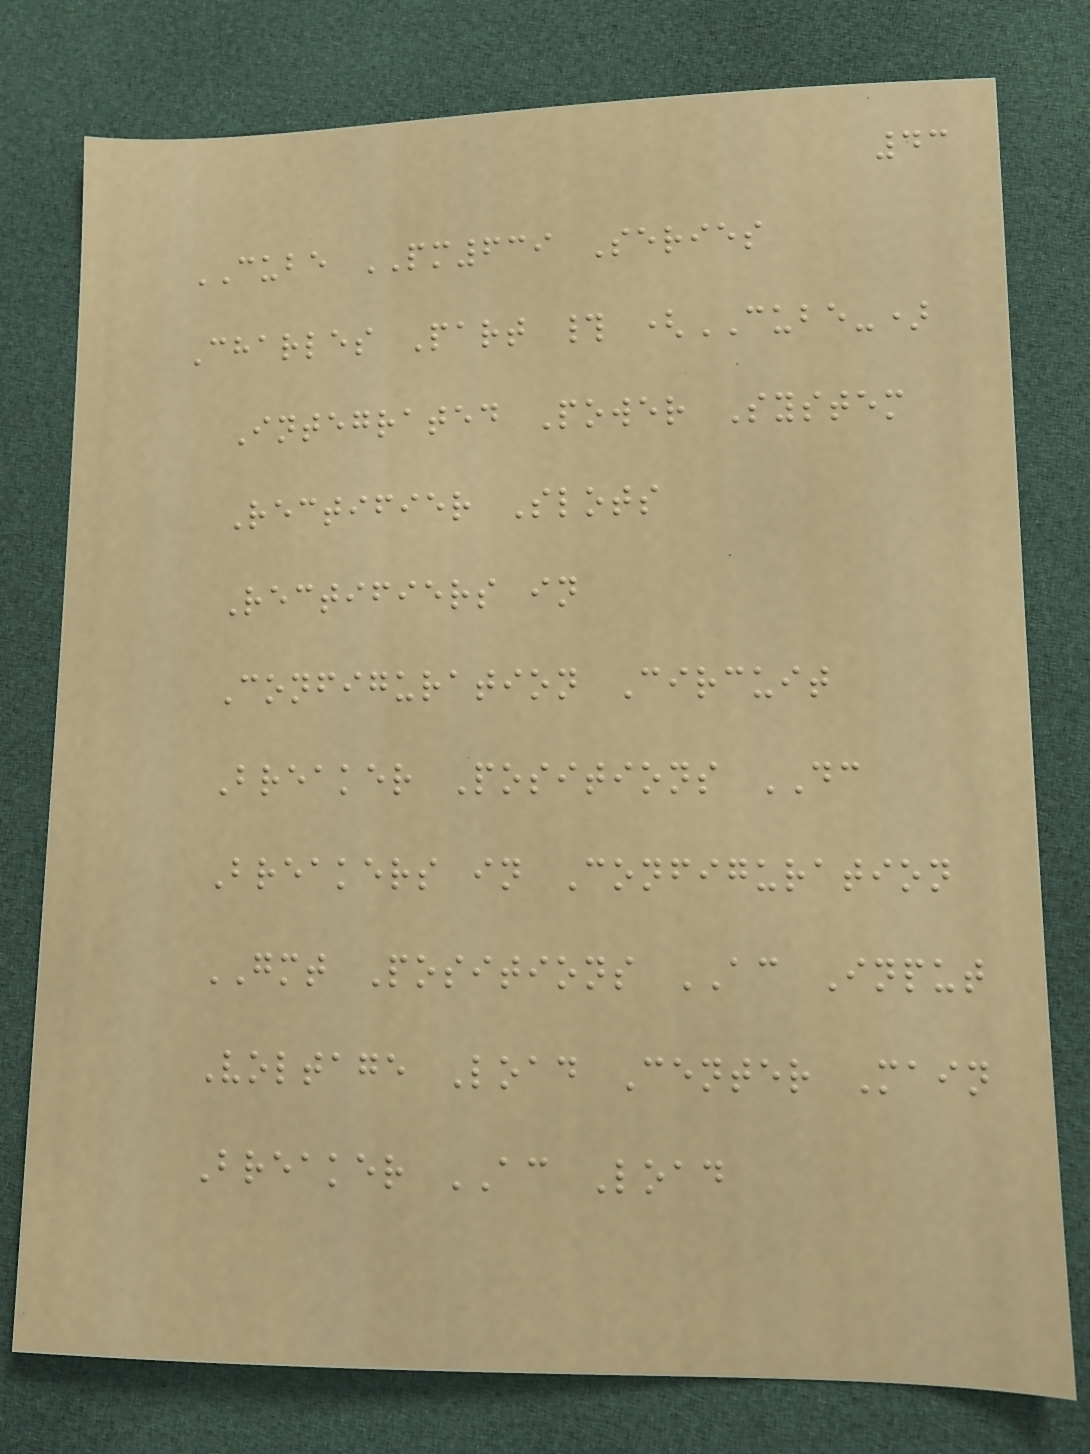43
CUBE PM639 Series
Charles Part # (CUBE-)
Integrated Power System
Rectifier Slots
Rectifiers in
Configuration Circuit
Breaker Positions DC
Breakers in Configuration
GMT Positions AC Input
Voltage Load Center Main
Breaker AC Load
